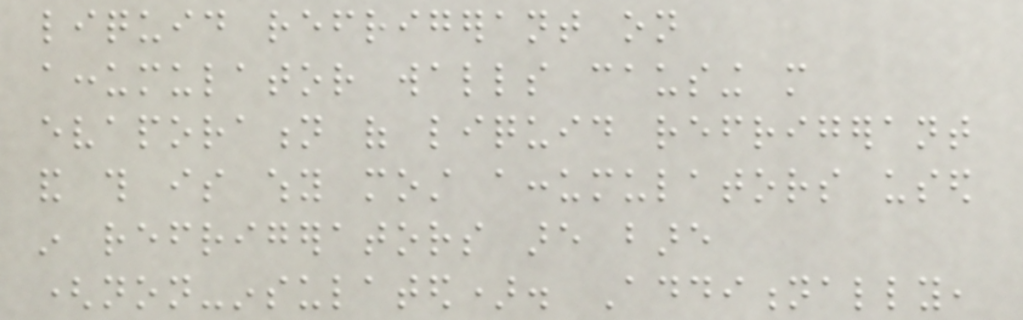liquid refrigerant on
accumulator walls causing more
evaporation of liquid refrigerant
and this is why most accumulators used
in refrigerators are bare
(non-insulated). Additionally,
